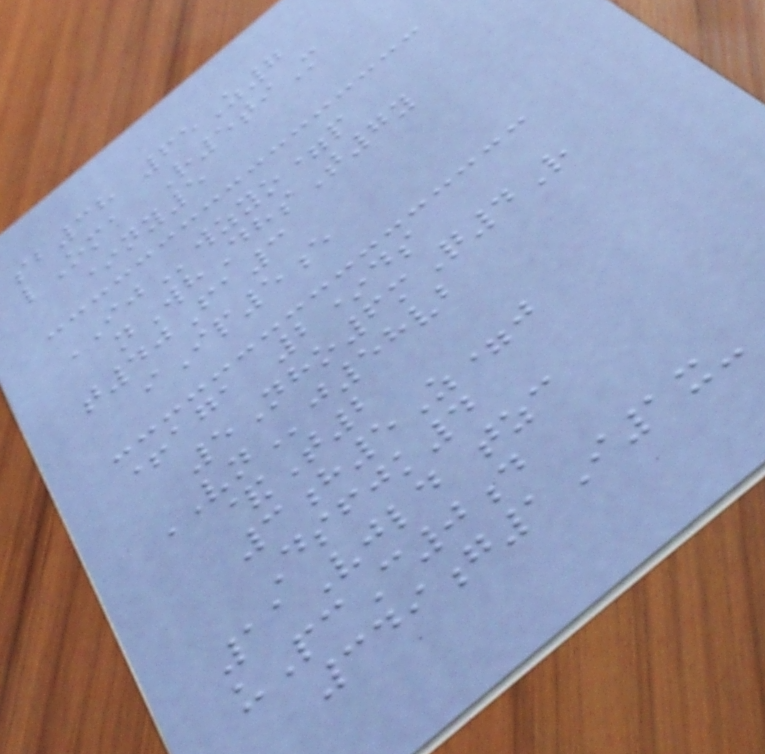sb38 65Z7
lOma R5tiM
*ny5
IJwzyo=p
nWhDhsT7y
t40Fa3
iIp5e
+aga 2*ds
5Nho6mQ4R
VNj58vb
&T2
3h5Z=j
Dsfjk4
11Vjld tzc
uPcC0d
349g1I1x-
